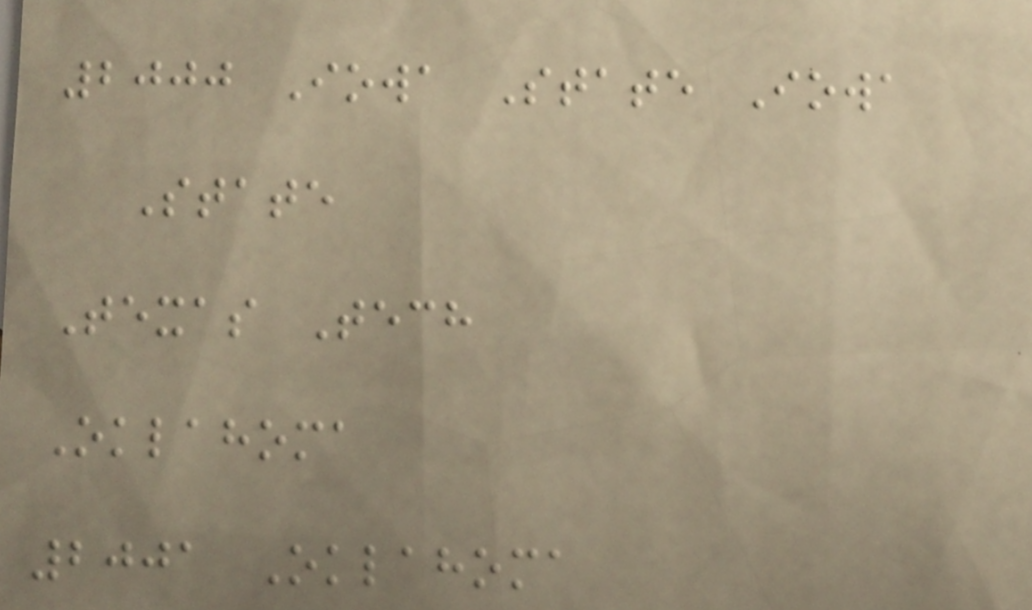2000 Iowa State Iowa
State
Texas Tech
Oklahoma
2001 Oklahoma
